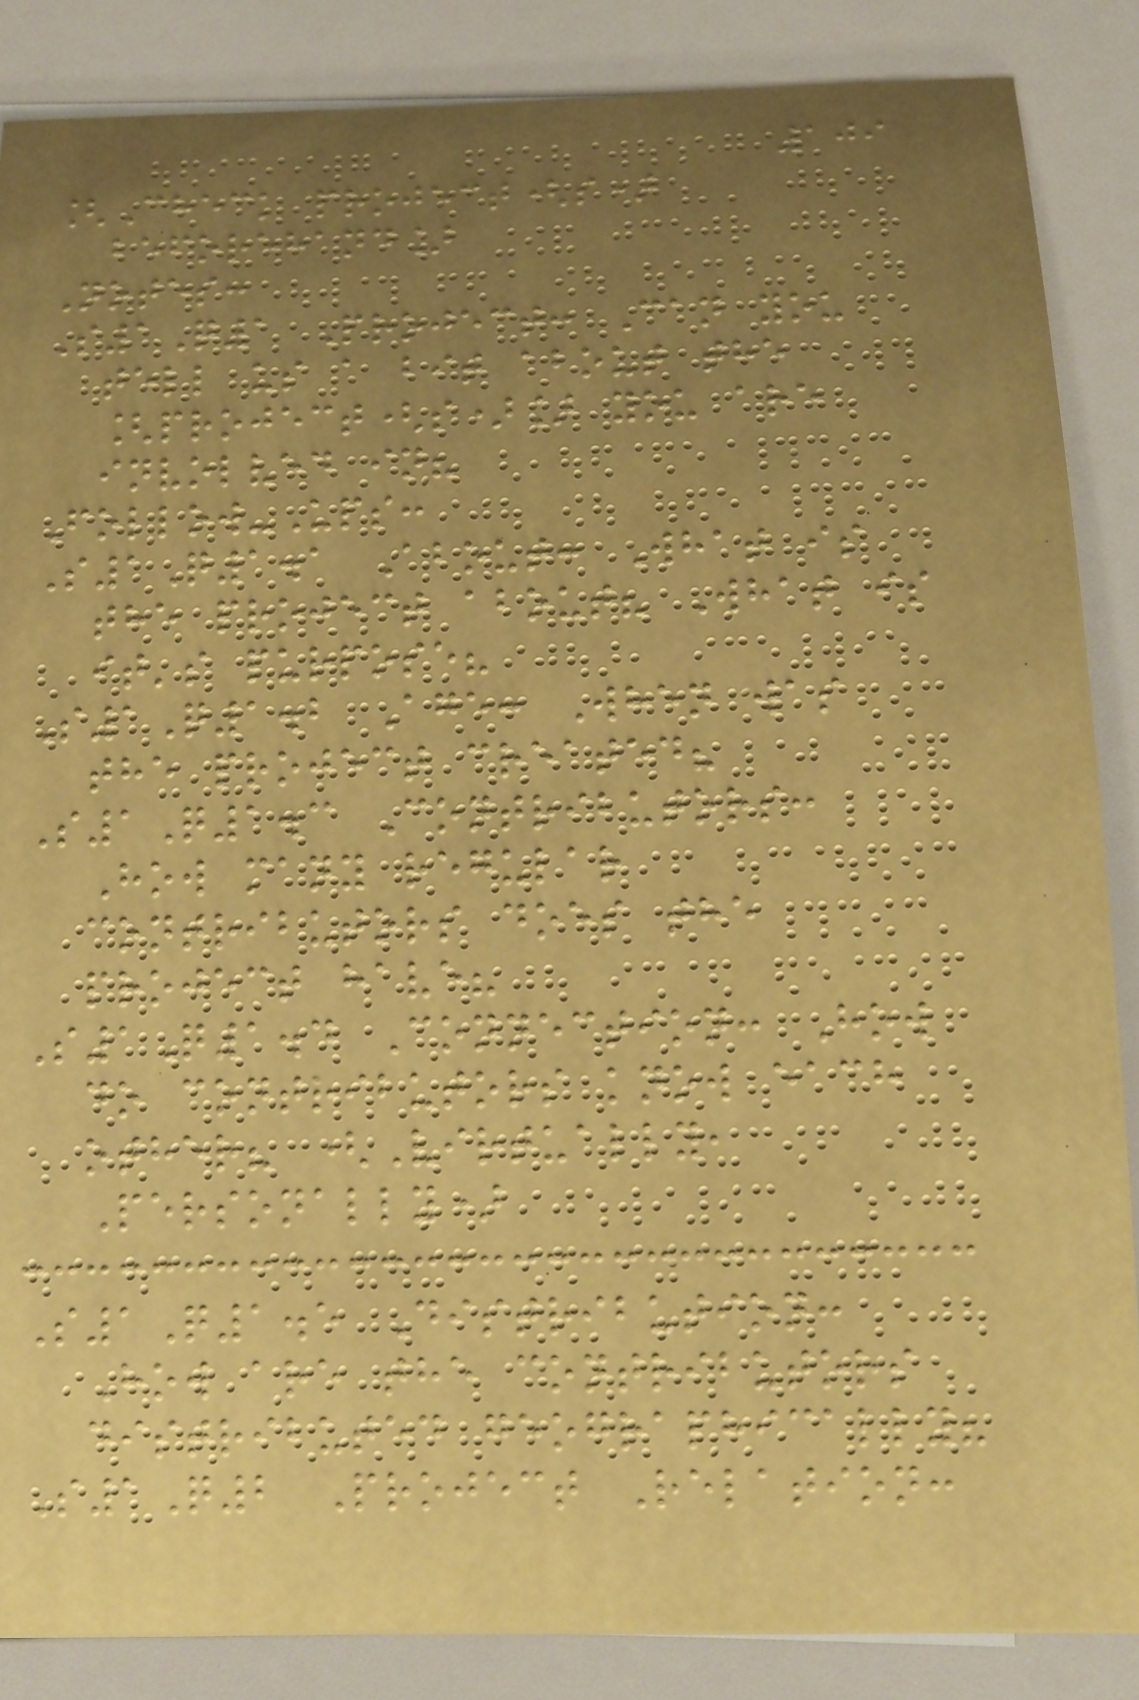109
[Check project(s)
beforehand]
Notes:
S1Q1 Project: Can you
tell us a bit about the
[project(s)] you are
involved in?
Follow-Ups:
S1Q1.1 About: What is
the project about? What is
it's purpose?
S1Q1.2 Age: When was
the project created?
S1Q1.3 Contributors:
How many regular
contributors does the
project have?
S1Q1.4 Connection: How
do contributors know each
other? (Virtually,
Personally)
S1Q1.5 Distribution:
How are the contributors
distributed geographically?
S1Q2 Project Relation:
